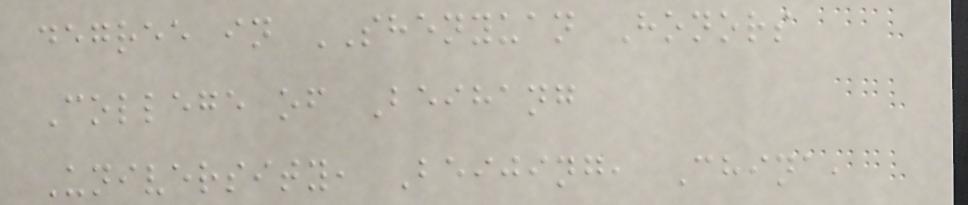degree in SHENYUAN Honors
College of Beihang
University, Beijing, China,
